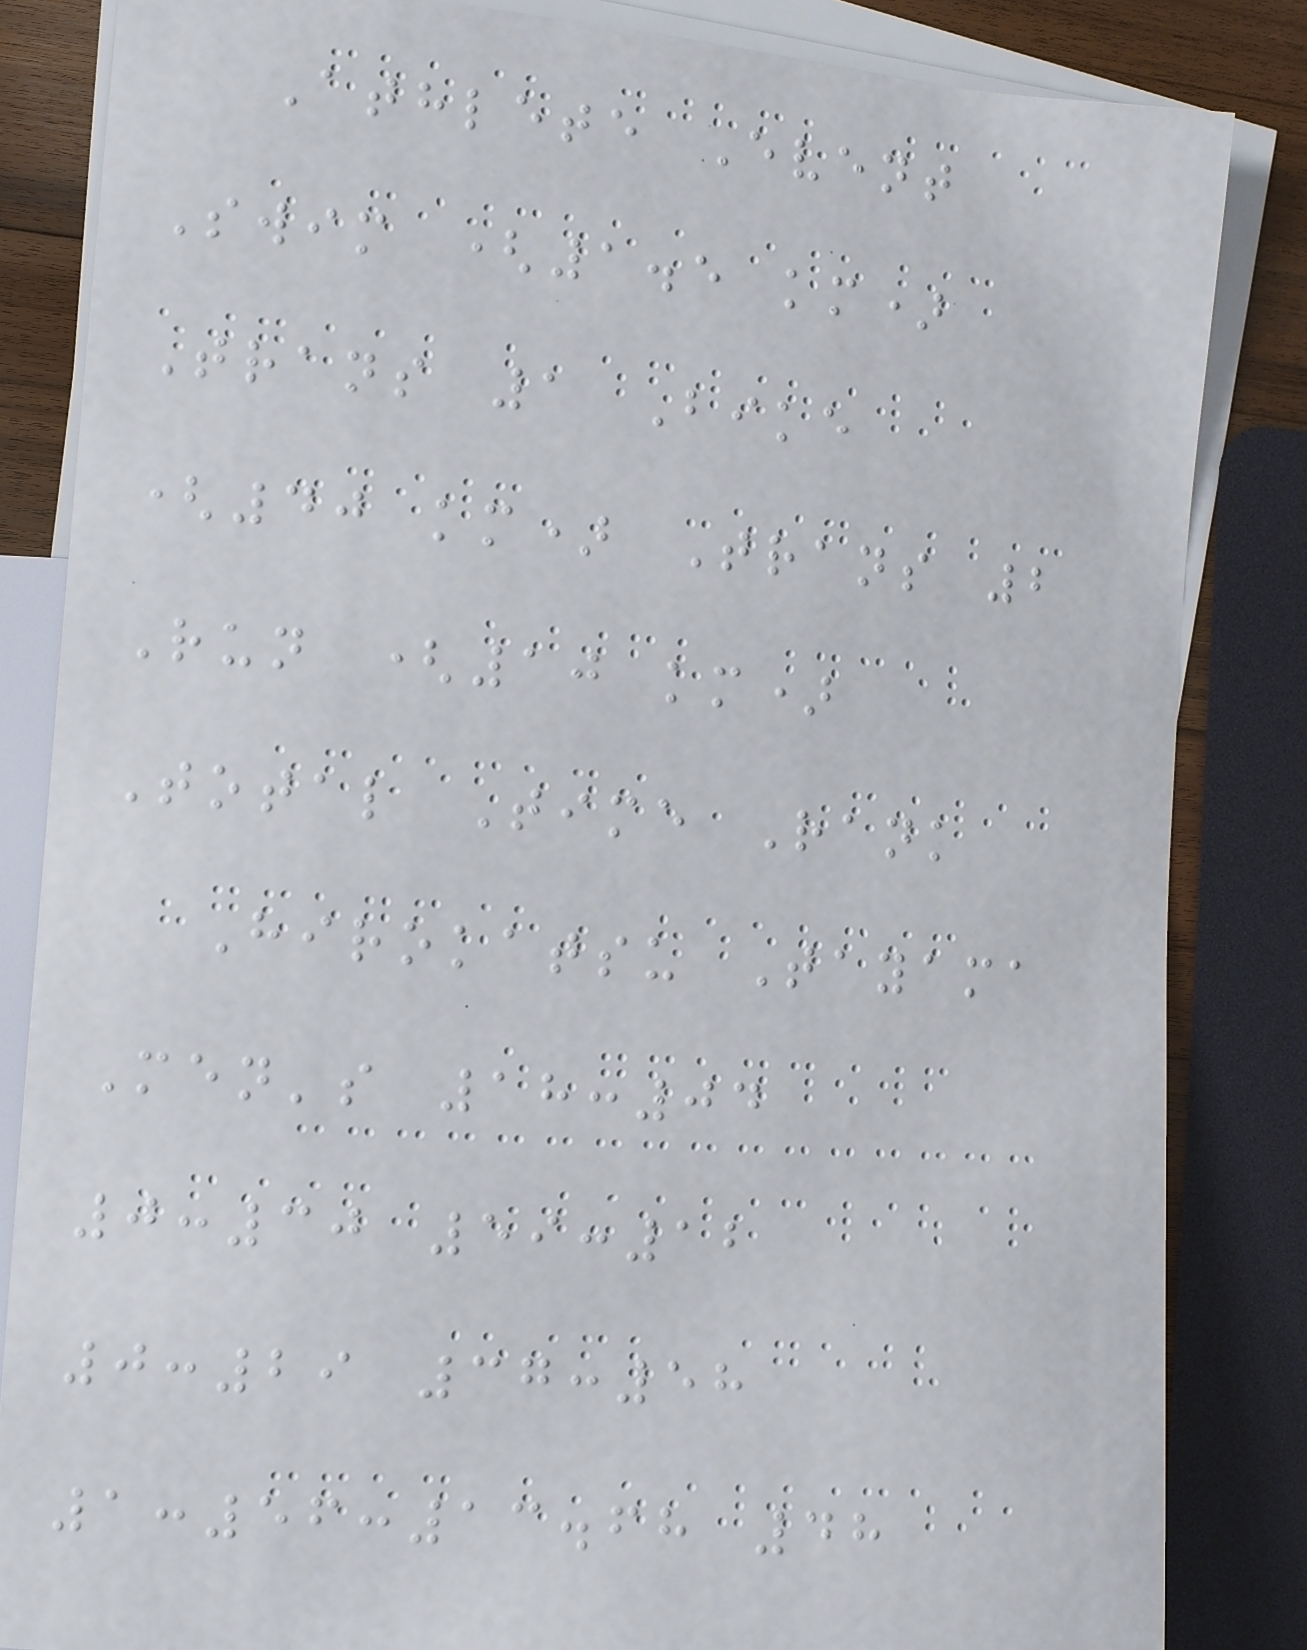Athlete Event
Swim (1.5 km)
Trans 1 Bike
(40 km) Trans 2
Run (10 km)
Total Time Rank
Hirokatsu Tayama
Men's 18:04
0:30 59:12
0:29 37:58
1:56:13.68 48
